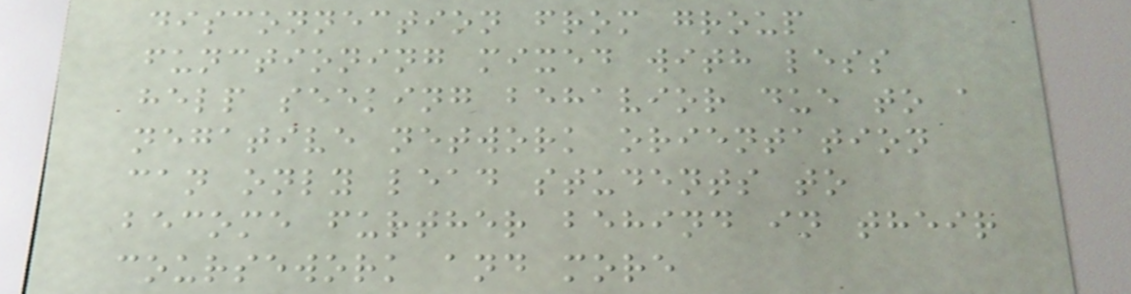disconnection from group
functioning mixed with less
help seeking behavior due to a
negative network orientation
can only lead students to
become further behind in their
coursework and more
